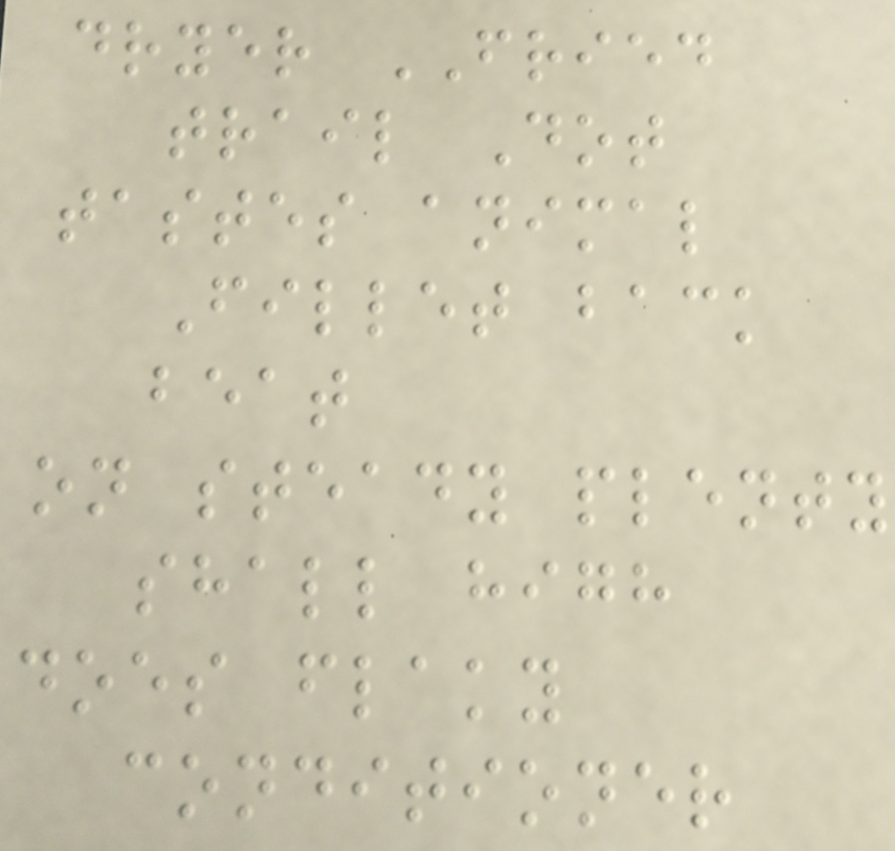dryer FRIED
trail Dot
tastes animal
Fillet back
beat
on steady plenty
shall high
does flaky
conditioner
